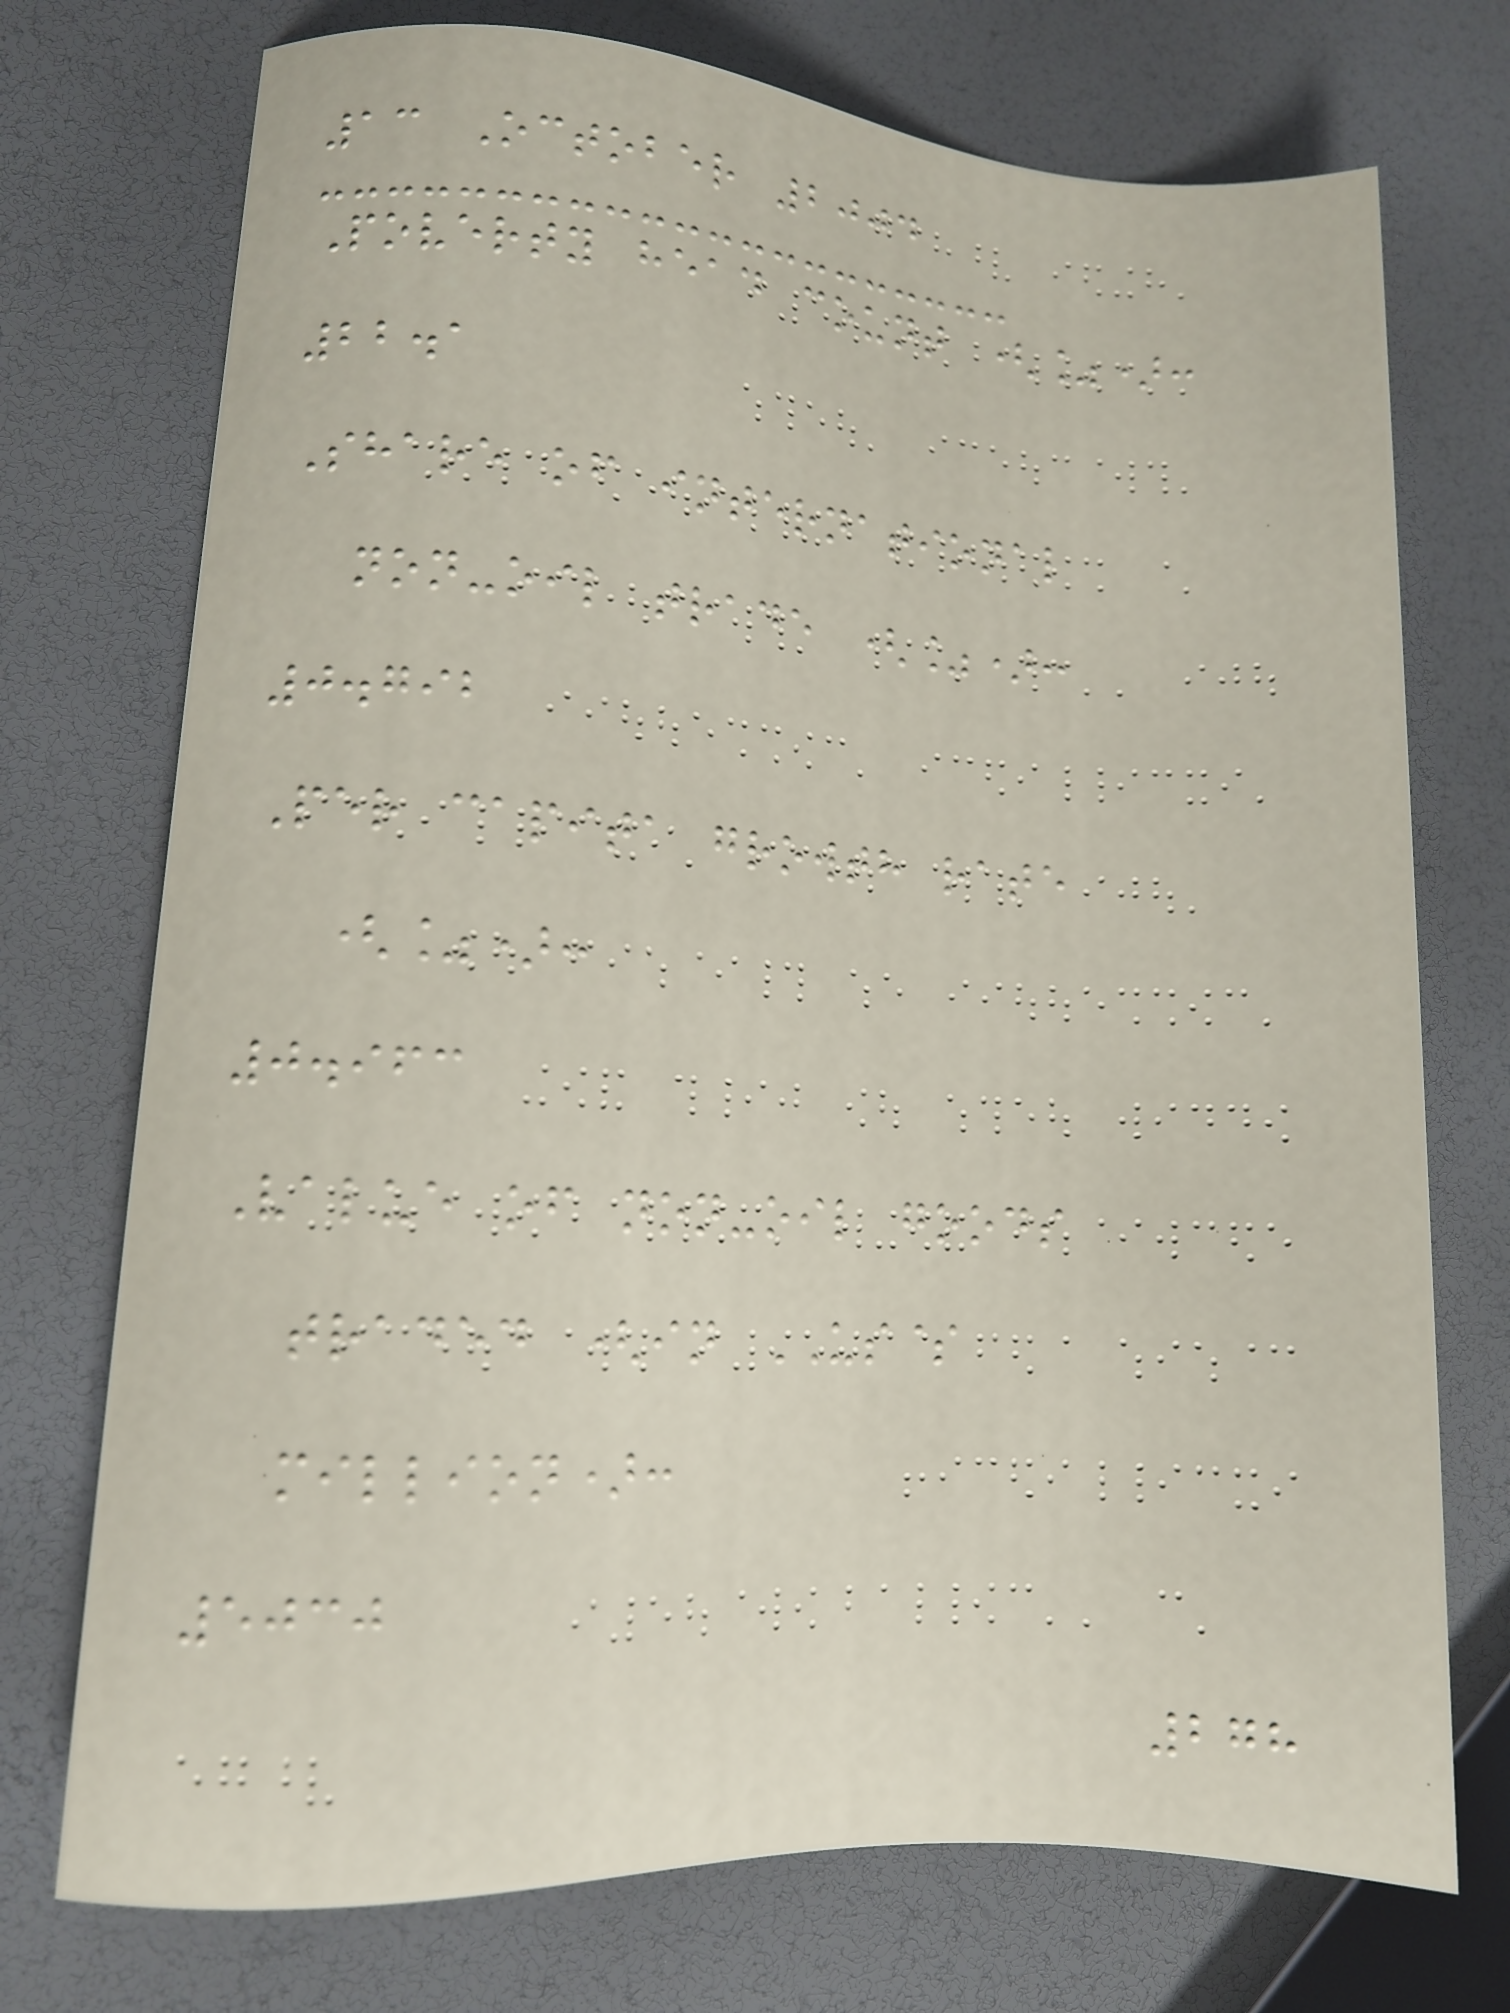13 October 2004
Poverty head count (%):
22.1
Share of international
non-oil trade (%):
0.792
Per capita growth rate
(%):
0.963
Value of non-oil goods
traded (in US$
million):
5030
278
